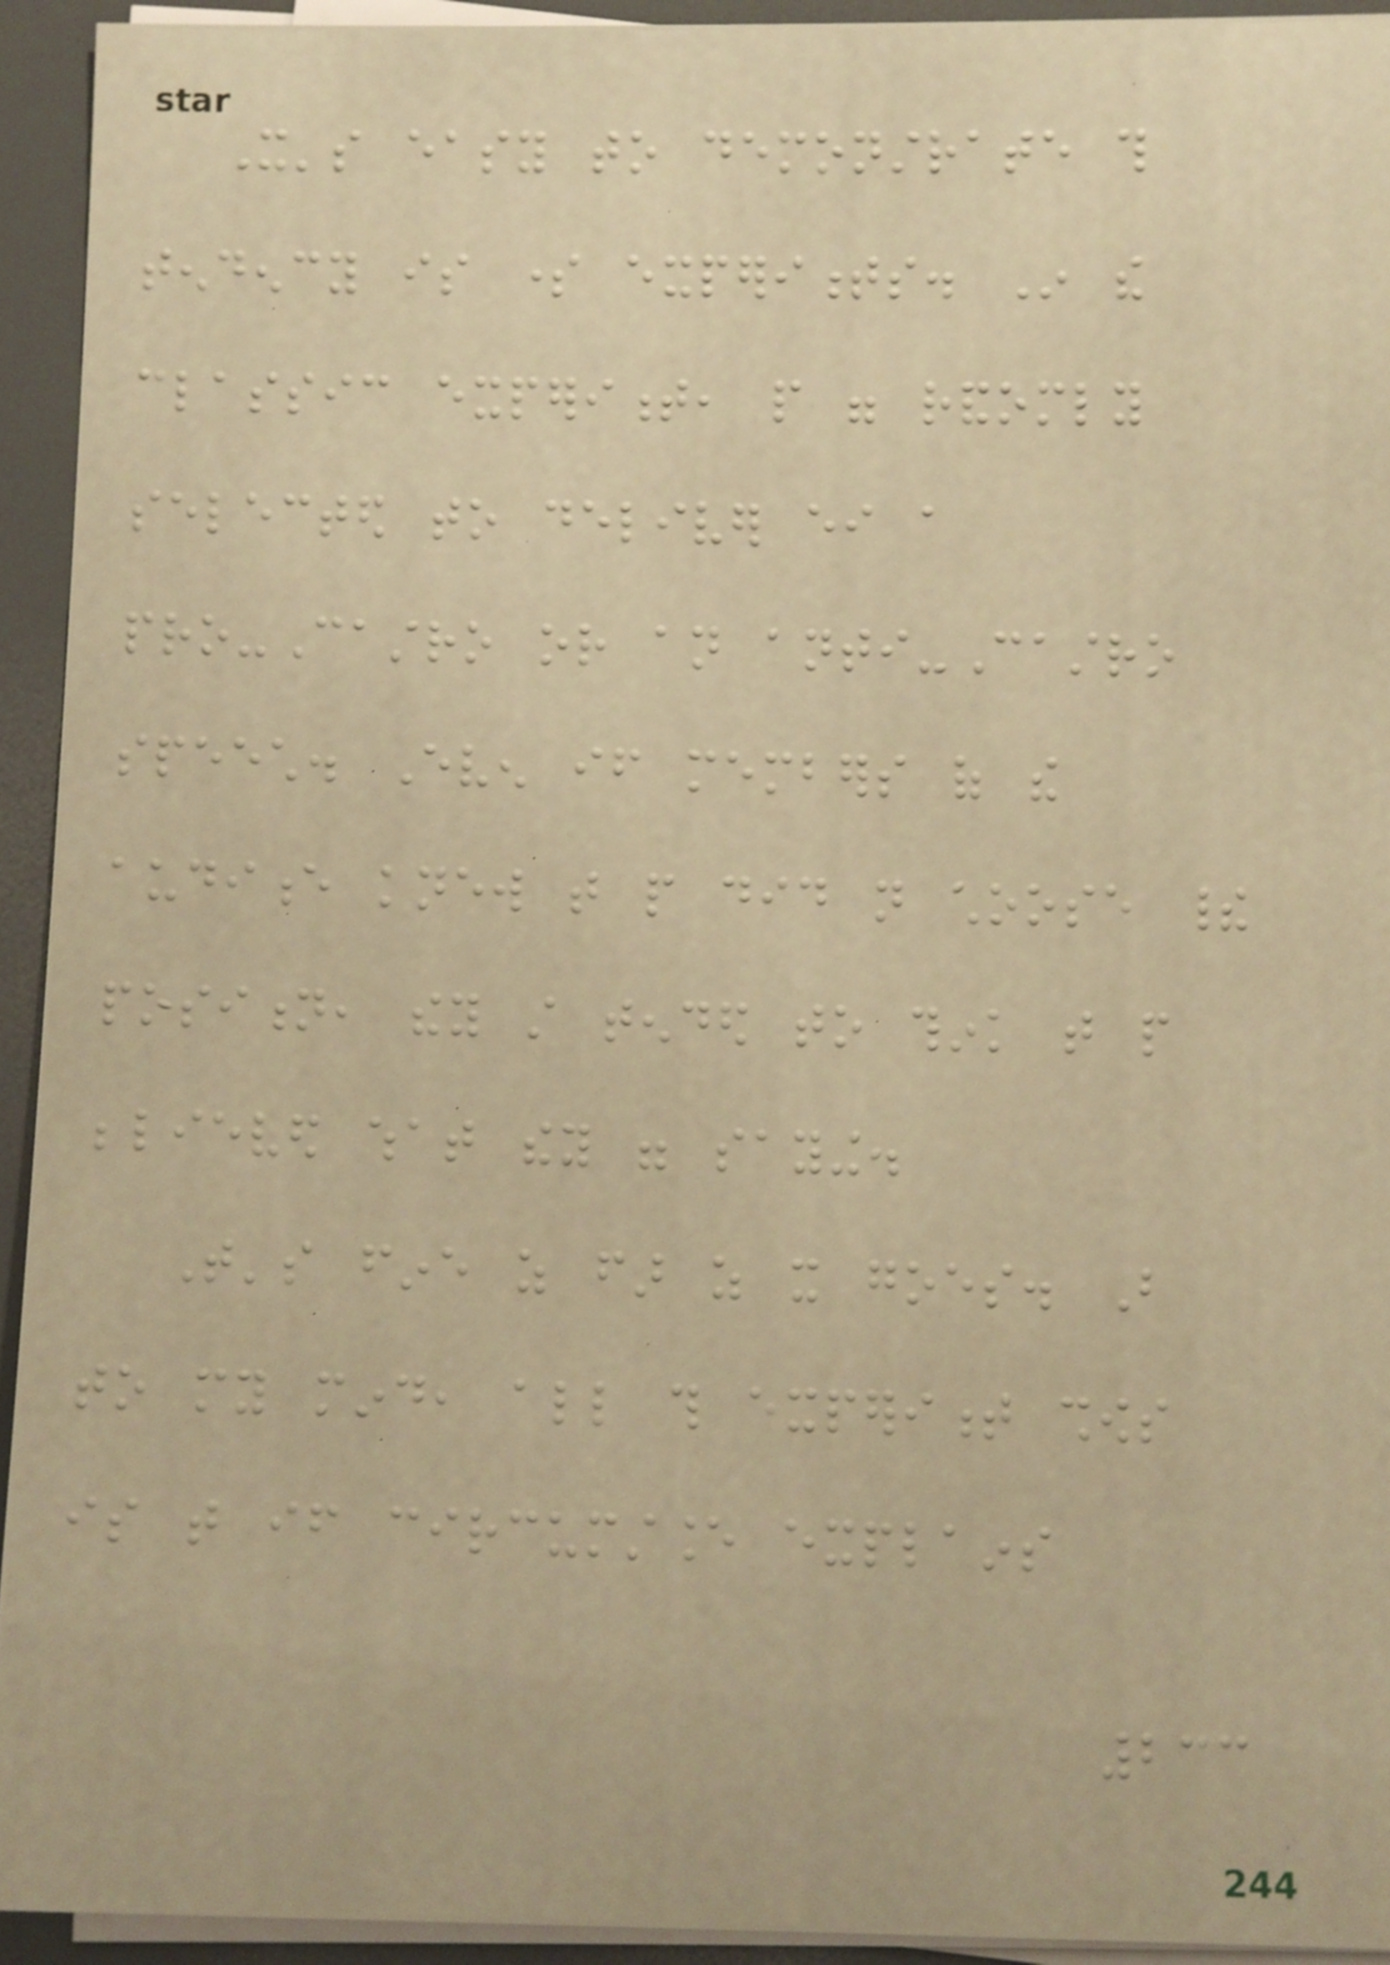It's easy to demonstrate this
tendency is some experiments. In the
classic experiment, people were randomly
selected to deliver either a
pro-Castro or an anti-Castro
speech. Even if members of the
audience knew that people did not choose their
position, they still tended to think that people
believed what they were saying.
That's fine as far as it goes. But
to my mind, all this experiment shows
is that if circumstance explains
233
